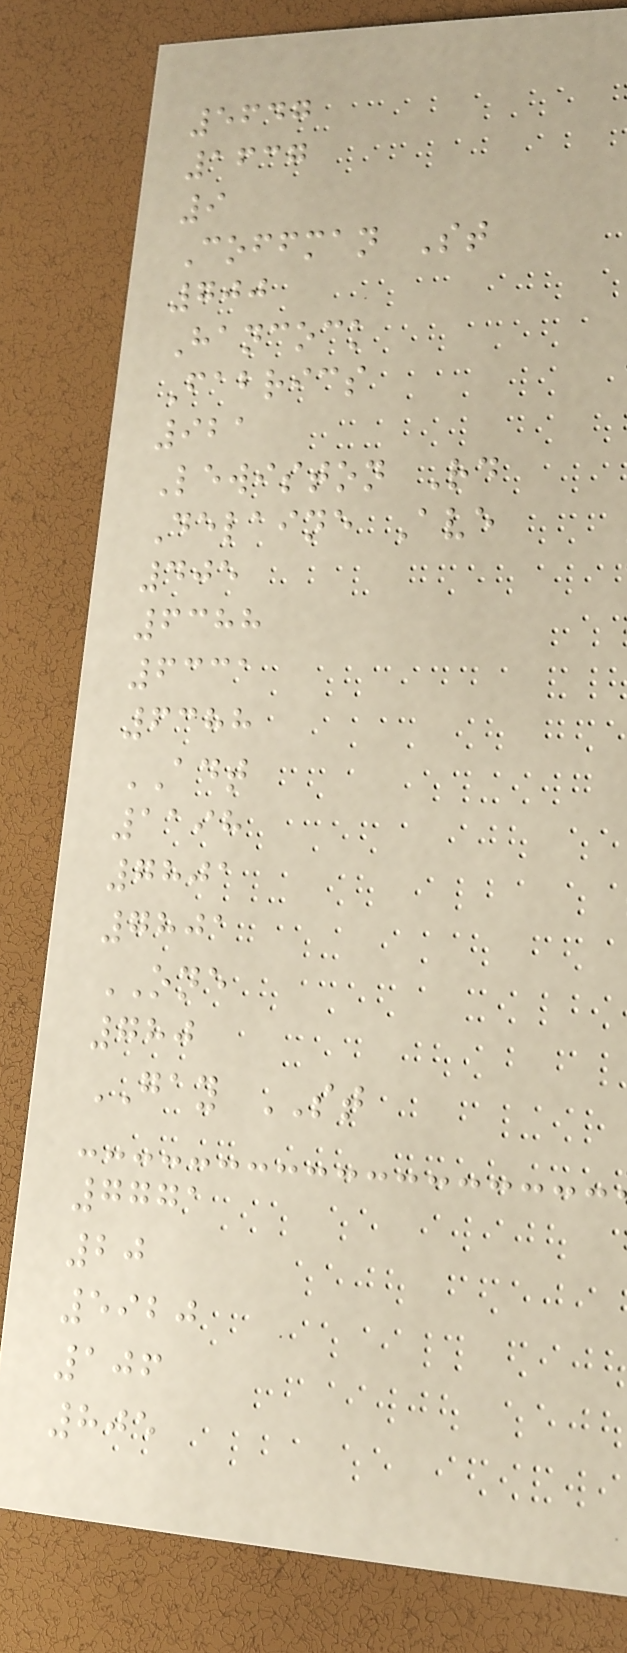5647
1637
9
Coffman St
700
Hancock
Fabrics
921
Lewiston Rd
Delaine Ave
405
6388
6331
6388
ADT
1198
7801
7801
ONE
780
GAY ST
7771
20
5920
106
805
